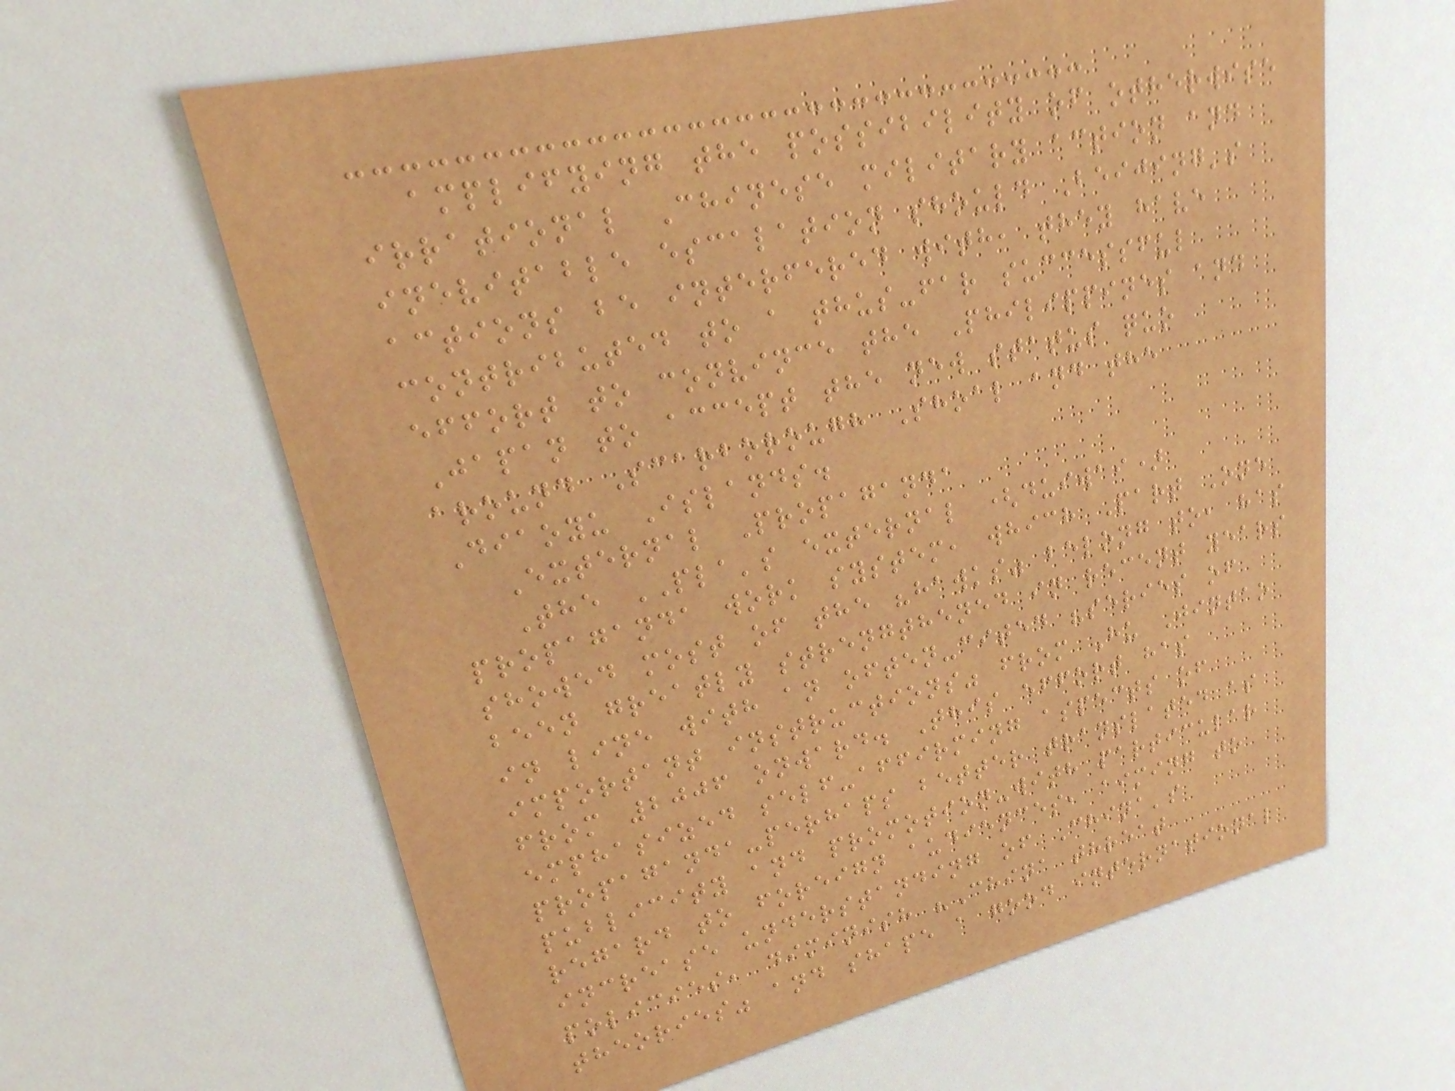amplifying the possibility of otherwise
irrational Chinese military action and
inevitable escalation should Beijing's
actions be interfered with, they have
contributed to a thus-far successful
effort to convince the Philippines and
Japan to accept the new status quo
around Scarborough Shoal and the
Diaoyu Islands.
External Propaganda
The PLA's external (duiwai)
propaganda work system, which Part One
showed most of the "hawks" belong to, has
been greatly strengthened in recent years
in line with an often-cited "series of
important instructions" from Hu Jintao
from 2006 onward. This effort has
emphasized self-affirming aspects of
propaganda-perhaps better translated as
publicity and promotion-with particular
regard to foreign audiences, aiming to
increase understanding of China's
policies, diminish "China threat
theories" and shape a good international
